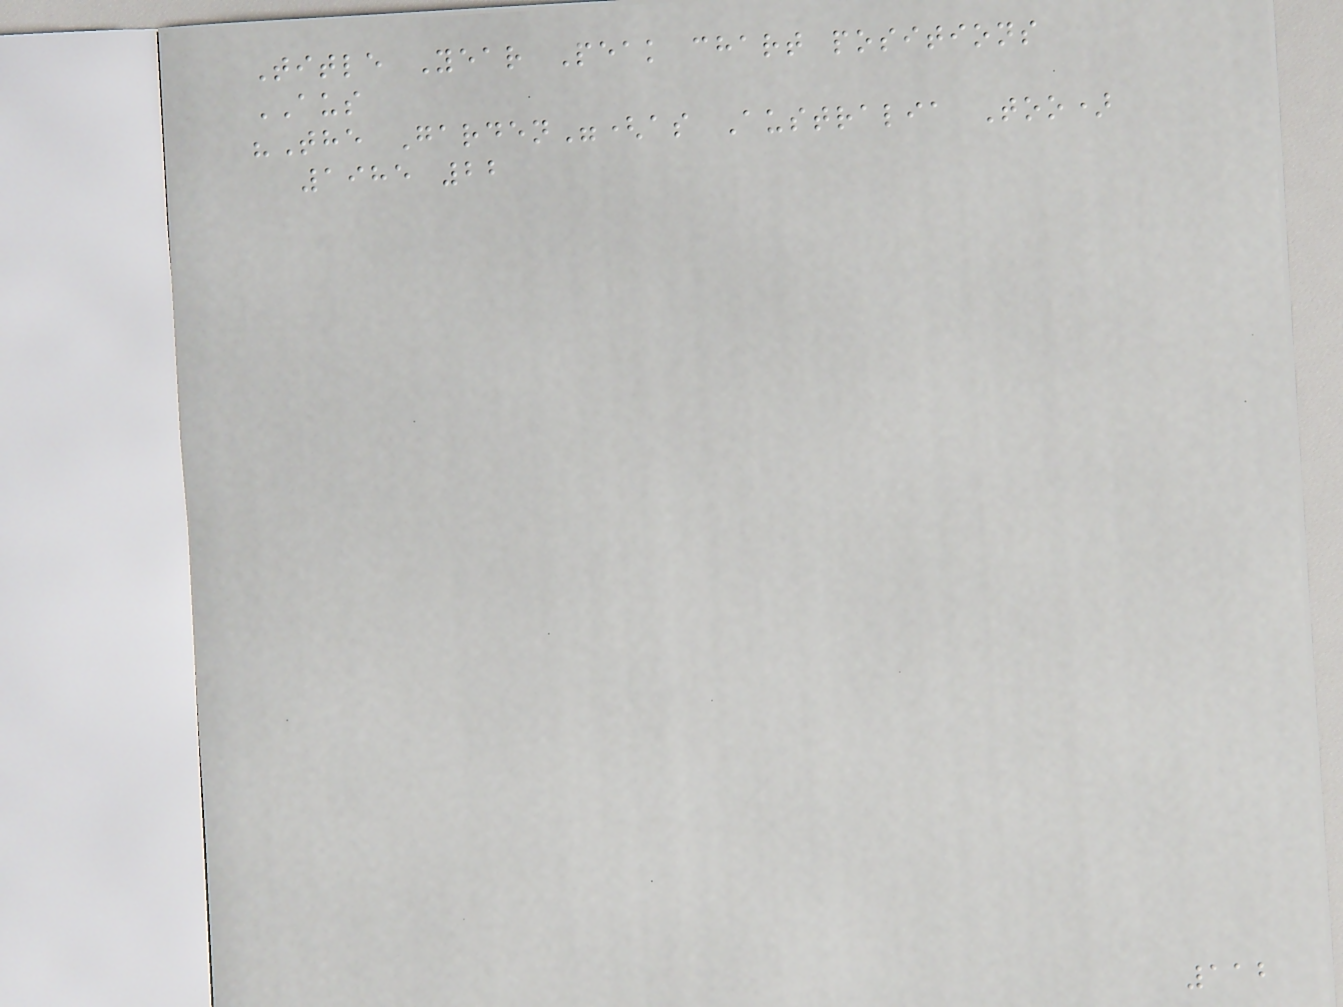Title Year Peak chart positions
AUS
"The Garden"(as Australia Too)
1985 22
112
